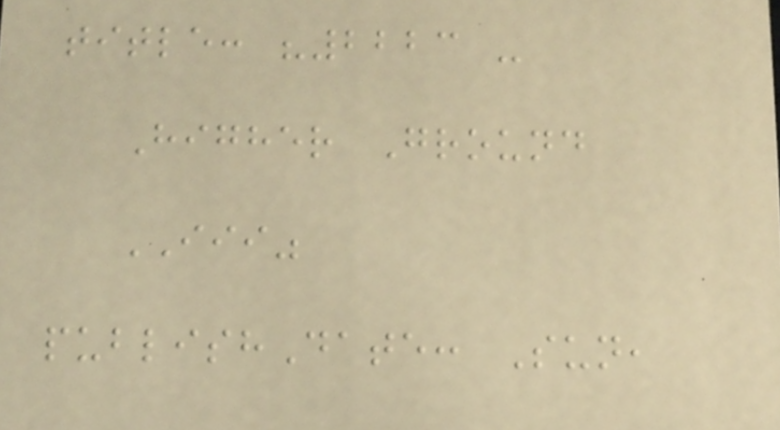title: "2223 -
Higher Ground
III"
publishDate: Sun,
